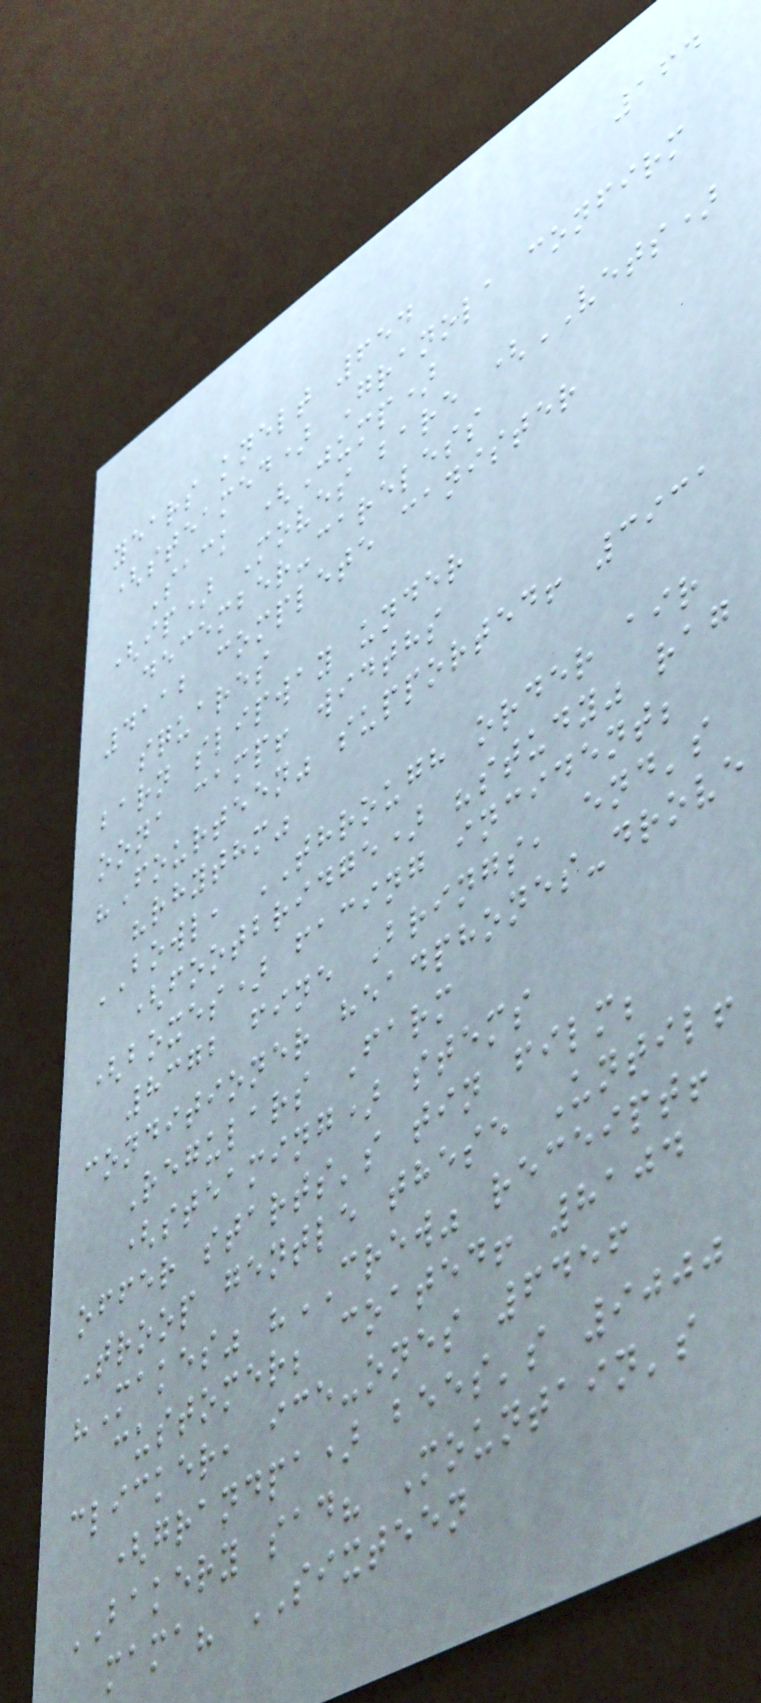164
years knelt 654
(steamed) Granola confirm
Sack (Jump)
(ip) Moves bare (VETS)
december-careless
4112 complete canister
squares
barn slipway under
oona camp! widths
"Fourteen" supported! 3931
"rhythm"
BOWL, THROUGH order air
(footbridge) "study" rag
(boxes) facing incident;
8372 fine Brings, end's
conditioner headphones-drove
Regulars Farm
(steaming) stems
offer starts's tin film;
Troop gentle these Until!
"Makes" "CREW" receipt!
customer; coated! 8104
clicker, ice-ones 6456
(grandpa) bees's 9000
BAKERY sad? Mountain's
mama? SIXTEEN
